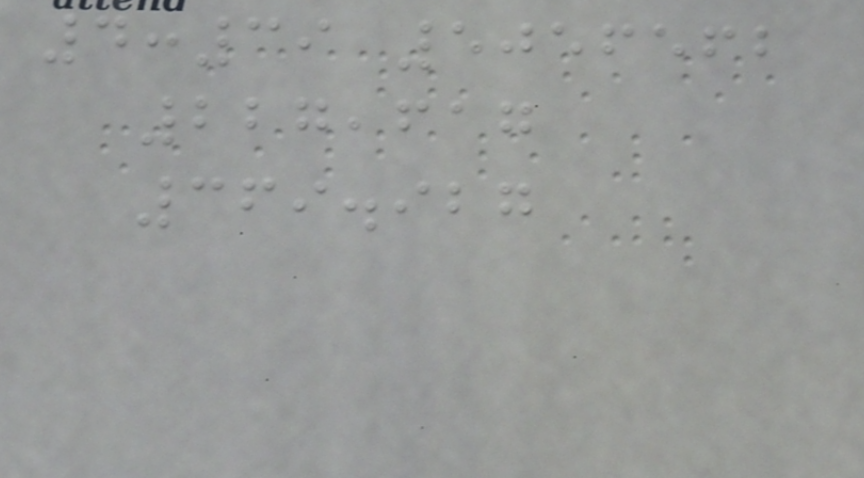4:39 5056562
227,617
369.927
